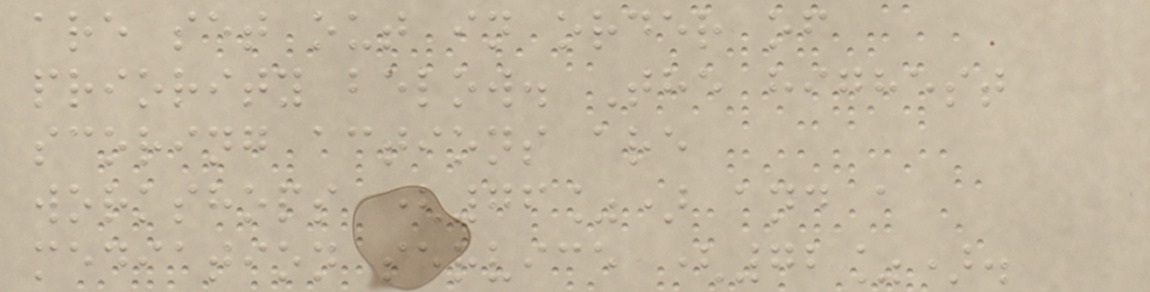are set out in order of
priority below. The highest
scoring actions are
workshops (76%) and a
mediation service (72%).
